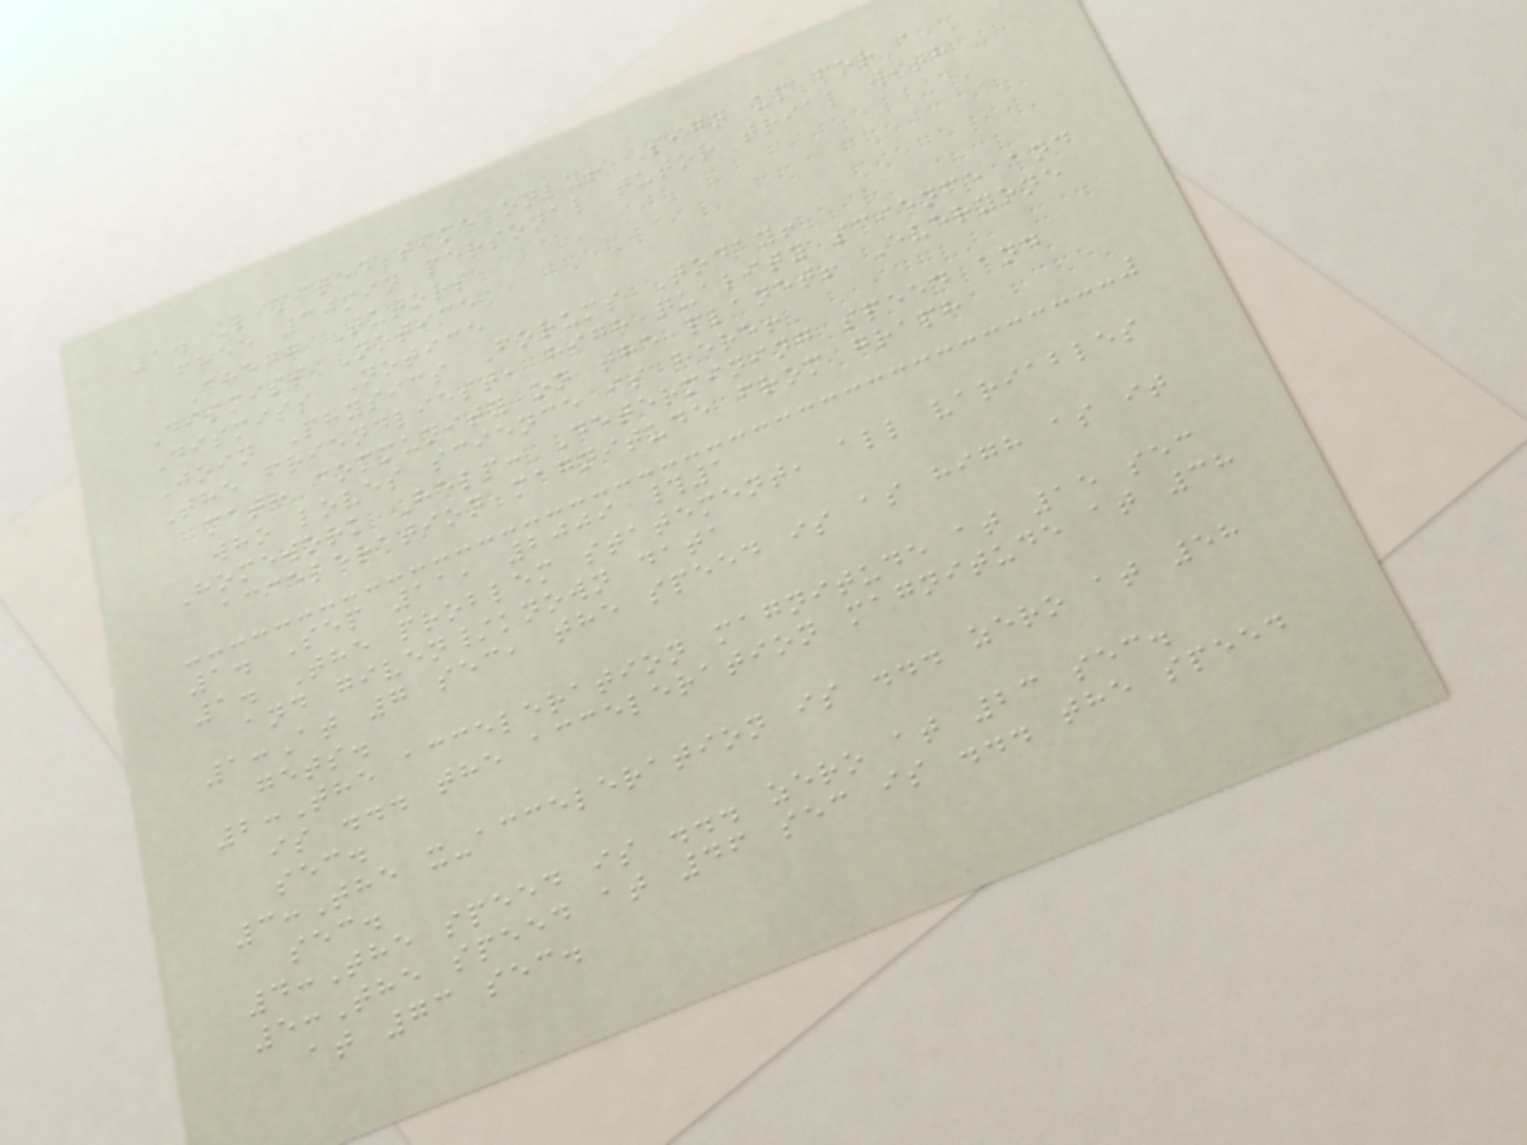1. Limited time only! Sign up for a
free 30min personal tutor trial with
Chegg Tutors
Dismiss Notice
Dismiss Notice
Join Physics Forums Today!
The friendliest, high quality science and
math community on the planet! Everyone
who loves science is here!
Homework Help: Determining speed and
acceleration magnitude from graph
1. Sep 11, 2009 #1
1. The problem statement, all variables
and given/known data
1:At 7 sec, the speed is as high as it
gets.
2:The acceleration magnitude at 15 sec
is ... the acceleration magnitude at 38
sec.
3:The x-acceleration is ... zero at 58
sec.
4:The speed is ... zero at 23 sec.
5:The speed at 46 sec is ... the speed
at 73 sec.
